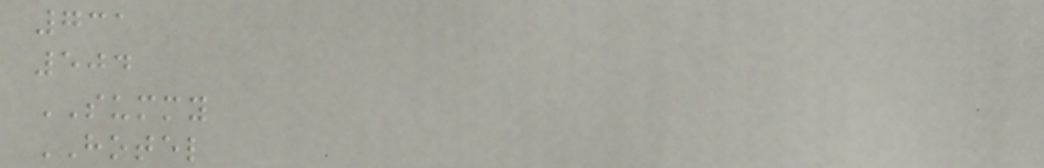731
504
SUMMY
HOTEL
